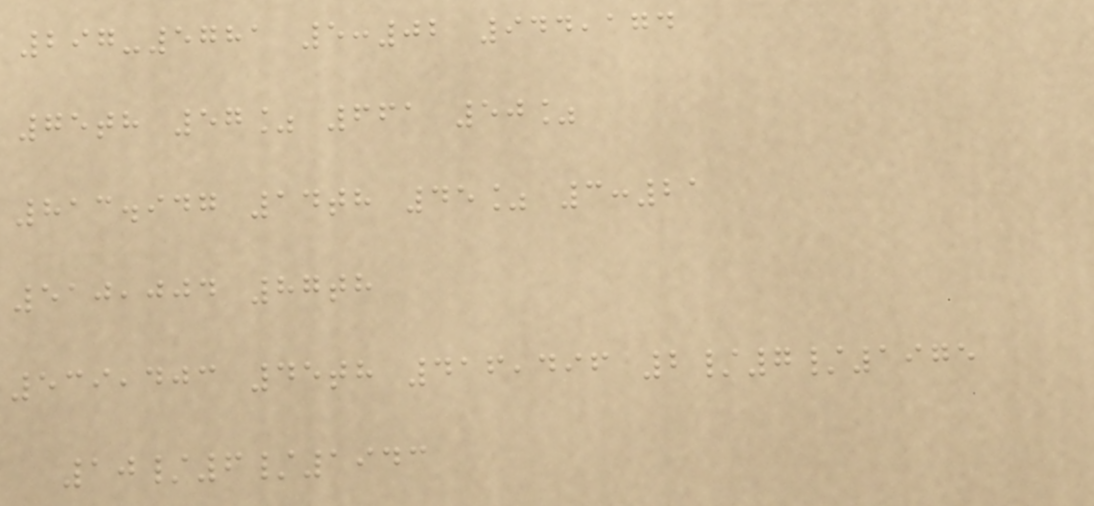297-5781 5:02 944,174
75th 57% 661 50%
813.947 14th 45% 3:21
510,004 87th
539,403 45th 416,496 2/7/1975
10/6/1943
